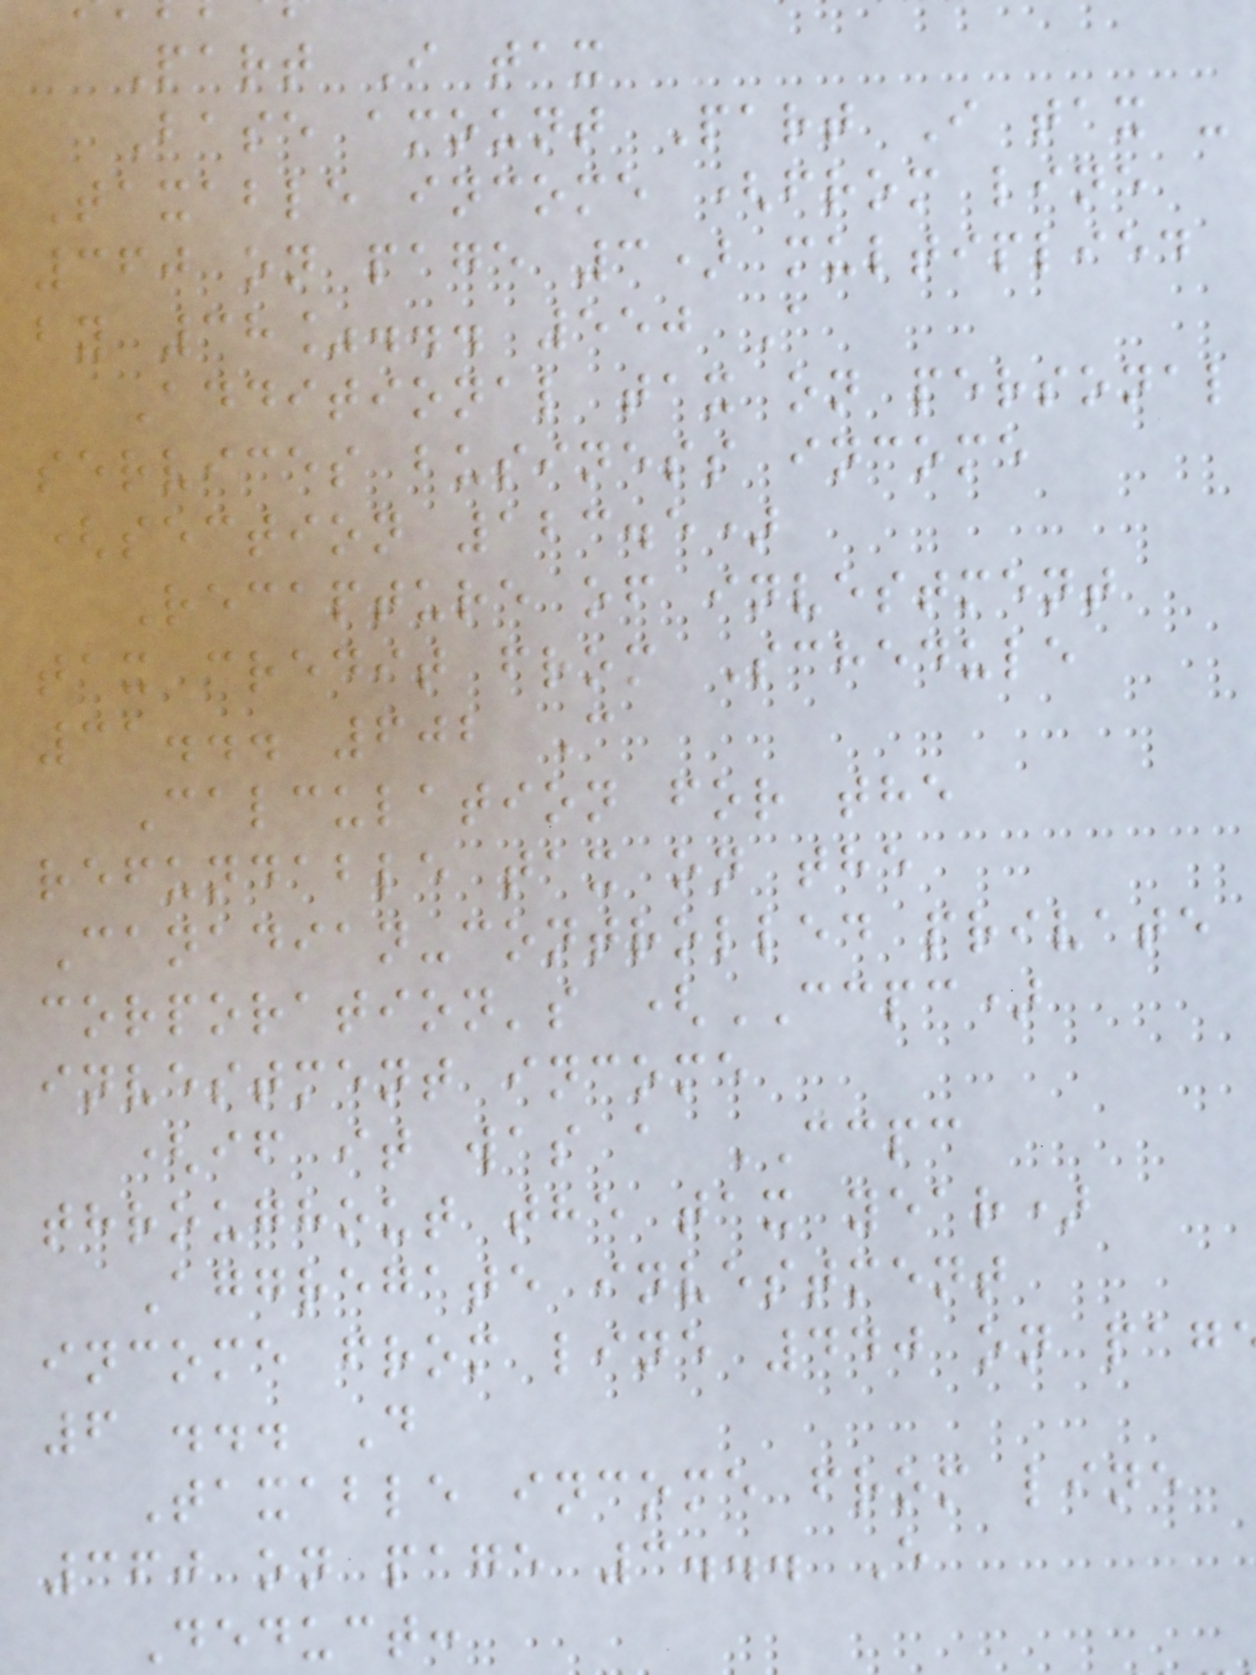Part I tax
Base amount Part I tax -
Taxable income (from line
360 on page 3) multiplied
by 38%... 550 A
Additional tax on personal
services business income
(section 123.5)
Recapture of investment
tax credit from Schedule
31... 602 C
Calculation for the
refundable tax on the
Canadian-controlled private
corporation's (CCPC)
investment income
(if it was a CCPC
throughout the tax year)
Aggregate investment
income from line 440 on pag
6 ... D
Taxable income from line
360 on page 3... E
Deduct:
